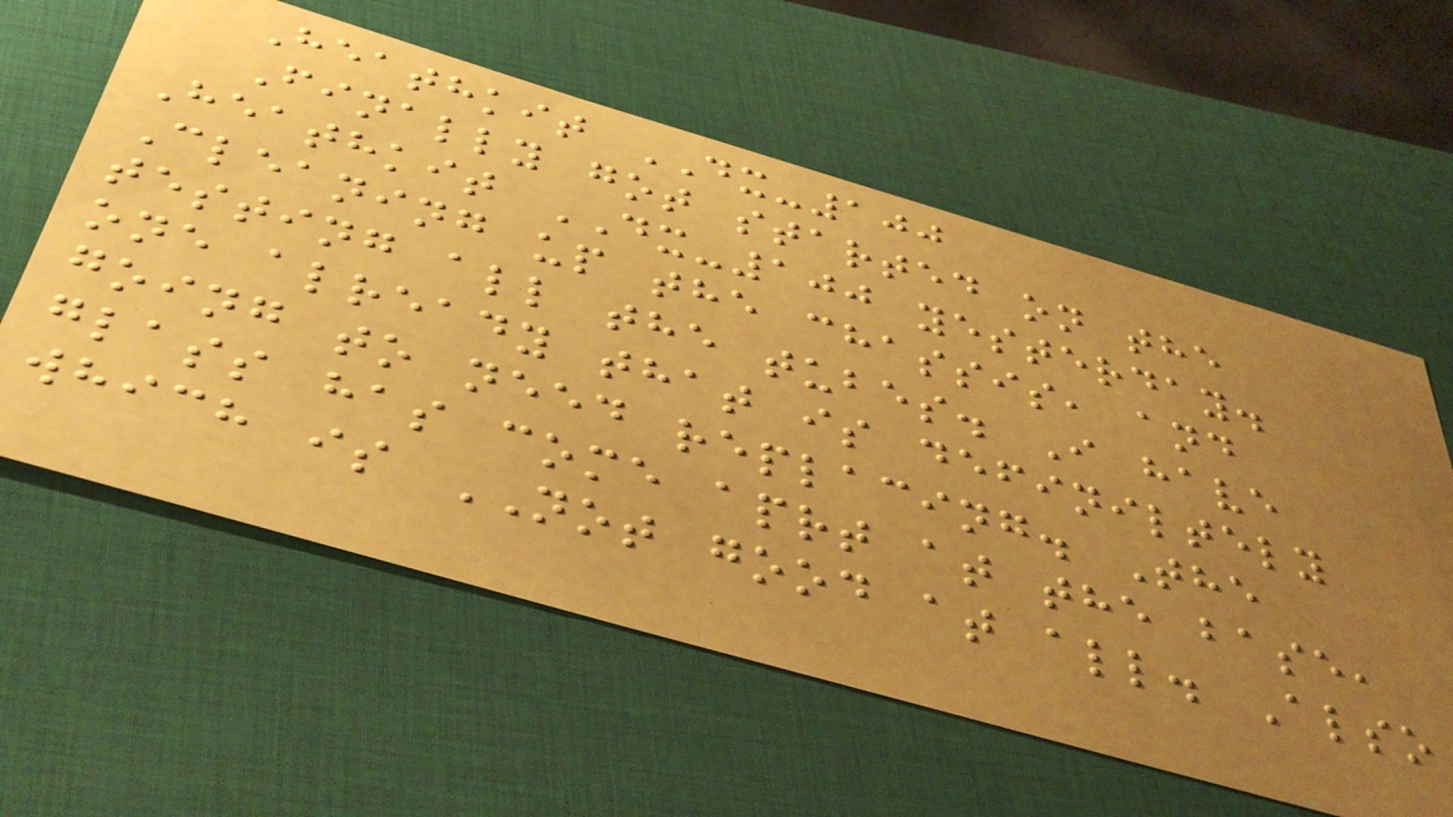Heathkit DX-100
Finally got started on the
Heathkit DX-100 yesterday.
Cleaning up the chassis, and
testing all the tubes. I have
one already that is definiltely
going to need replacing. The
glass has come aprt at the base,
which is NOT good at all. Also
